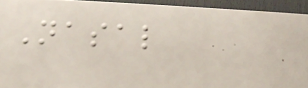Nasal
